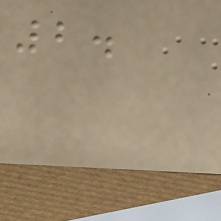2.
